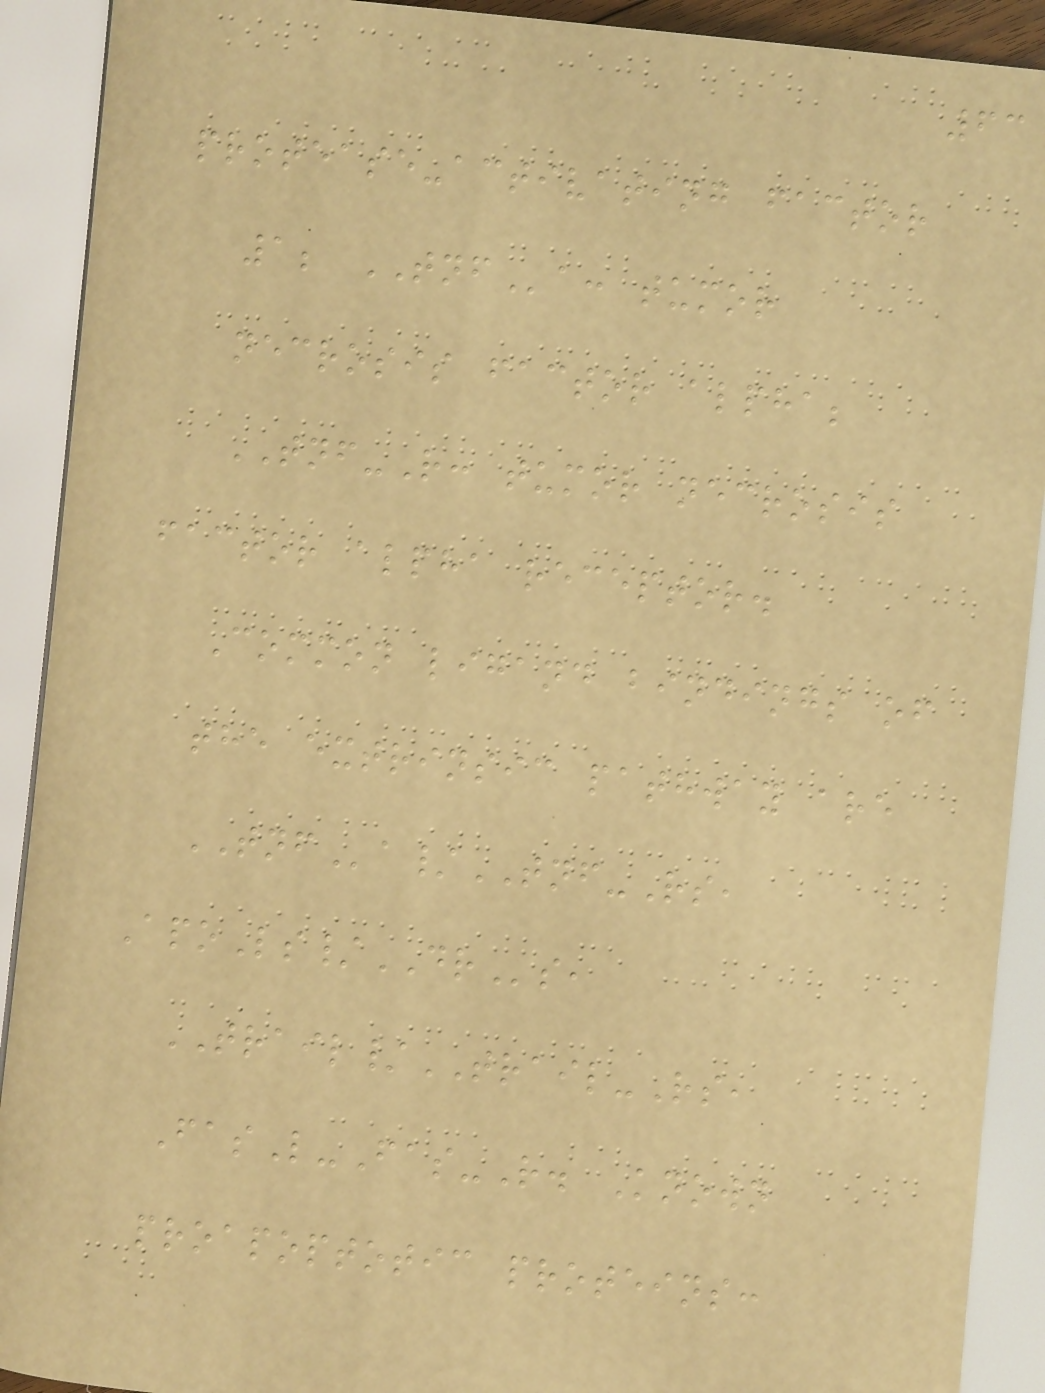63
protease-activating factor
1; TNFa: tumor
necrosis factor alpha;
TNF-R: tumor necrosis
factor alpha receptor.
Common ligand bindings of
the extrinsic pathway are
TNFa/TNF-Rs,
ApoLs/DRs,
TRAIL/TRAIL-Rs,
FasL-Fas-R. Known
proapoptotic proteins:
